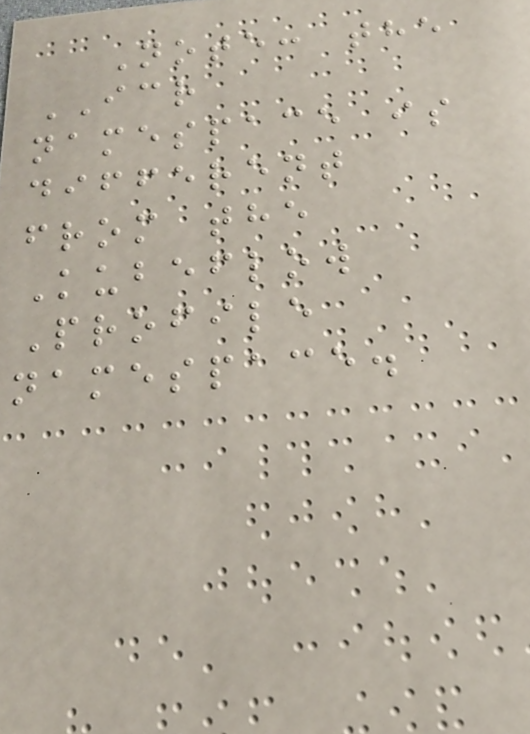Note: the
ICR
namespace is
different
from the
Kubeflow
Profile
namespace.
